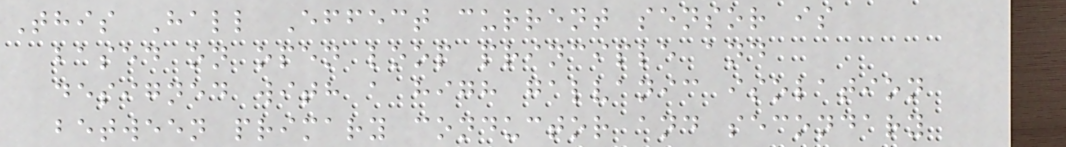This Hall Effect current sensor is
based on open loop principle and
designed with a high galvanic isolation
between primary conductor and secondary
